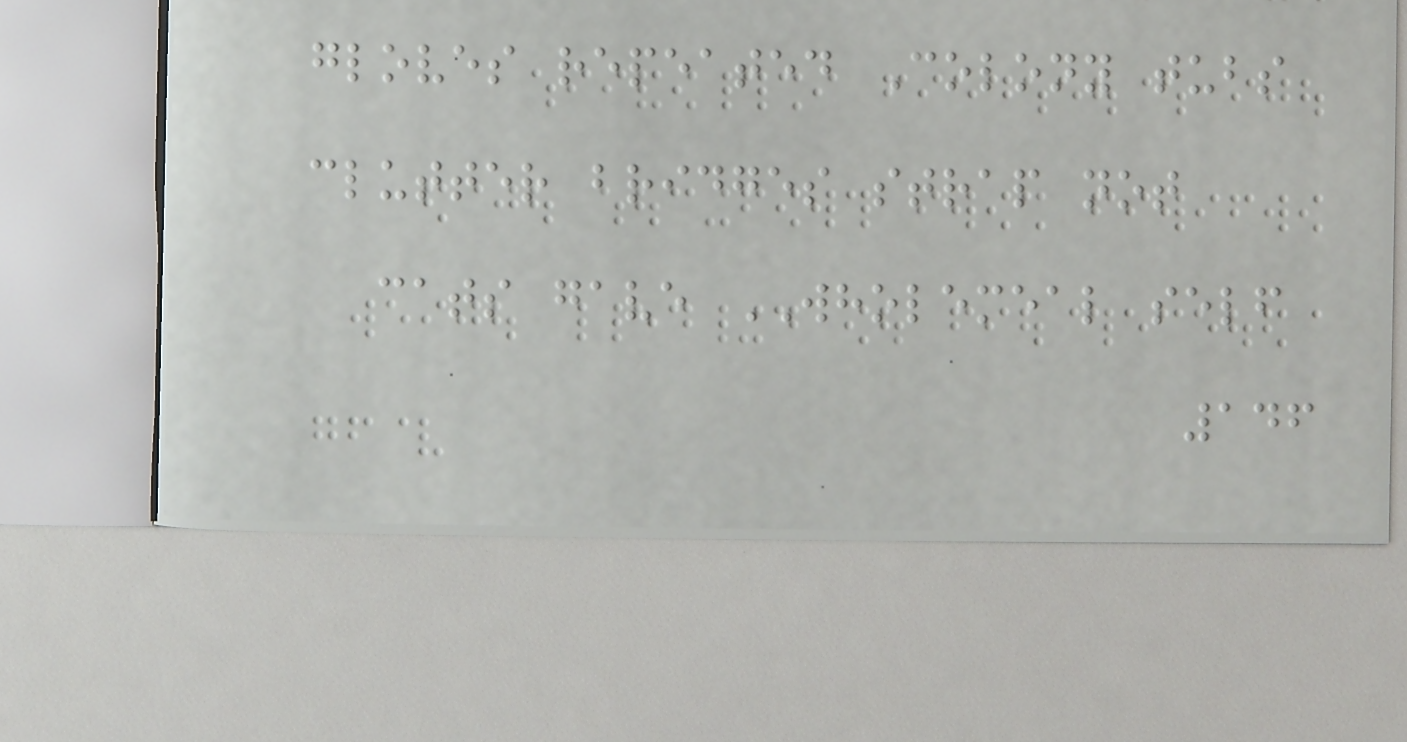gloves repeated Colony tubs
clutter bridges strap not
cats gave WHOLEMEAL self
146
